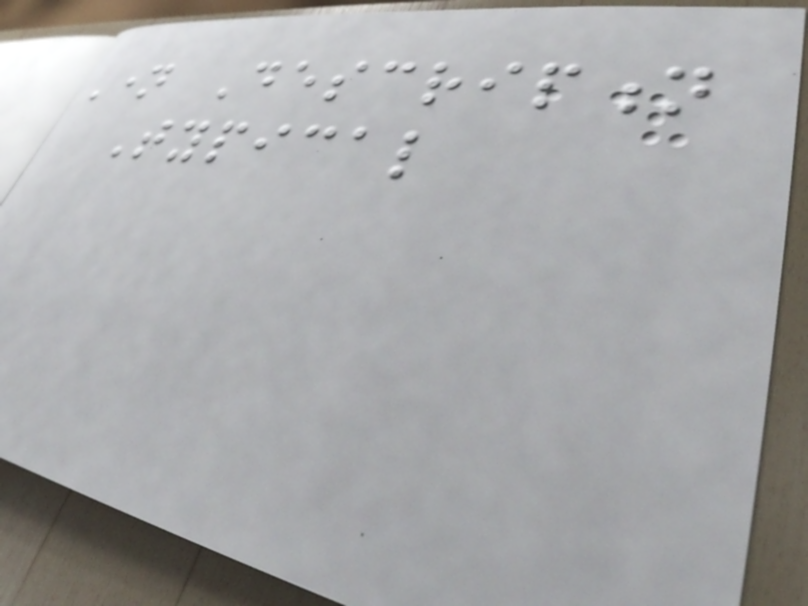Name Description
Typical
